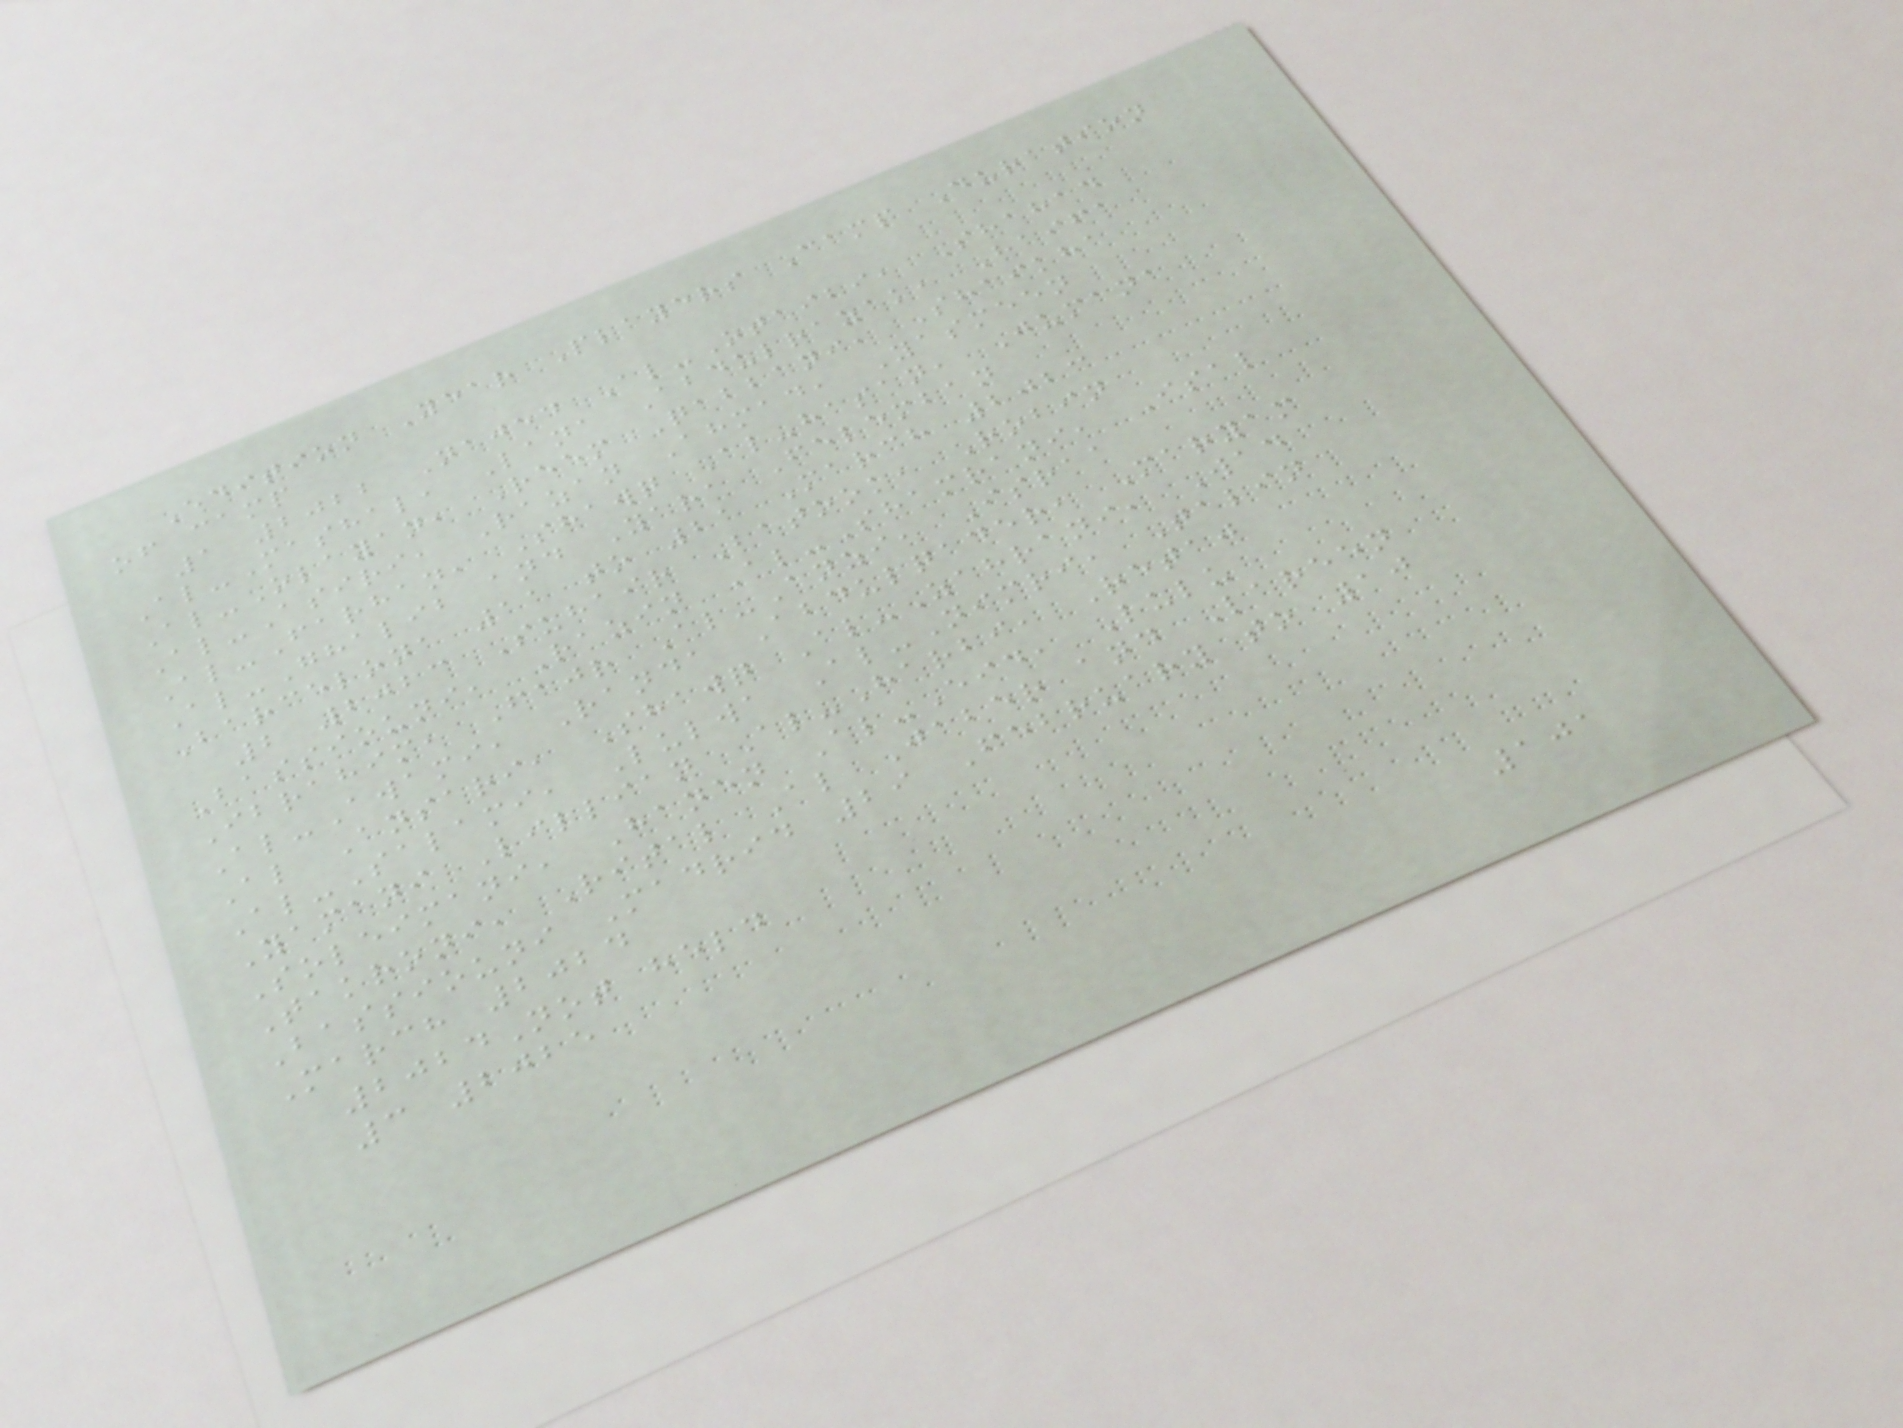Edition Year Players Camp Duration
of camp
1 2022 Najed Al-Otaibi, Shahad
Al-Mashal, Lana Abdulrazak, Haifa
Al-Olayan, Reem Qabbani, Shaikha
Al-Asiri, Razan Ahmad, Yasmeen
Al-Farhan, Shawq Al-hasan, Jumana
Al-Ghalib and Yara Felemban
Barcelona 11 to 21 March 2023
2 2023 Suhair Batook, Robin
Bassiouni, Razin Al-Shamrani, Isal
Ibrahim, Fajr Al-Anzi, Israa
Al-Awami, Randa Abdulqader, Maryam
Al Ansari, Shawq Al-Zahrani, Wad
Al-Salami, Lulwa Al-Nimri, Talin
Yamani Lillian Al-Harbi, Retaj
Soleimani, Hanen Al-Eid, Lulu
Takroni, Rital Al Jaber and Lareen
Bassiouni Madrid 29 February to 10
March 2024
2024Not held
3 2025
101
